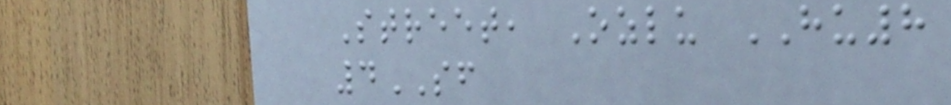Street, Ozlu HU8
4SF
